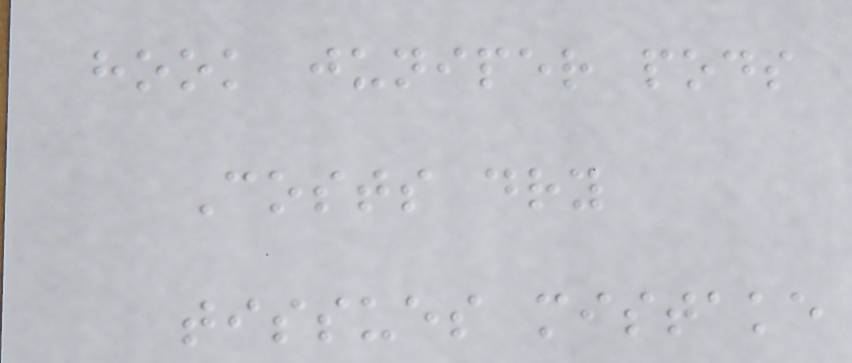hook juniper pods
Costs dry
tissues mistake
